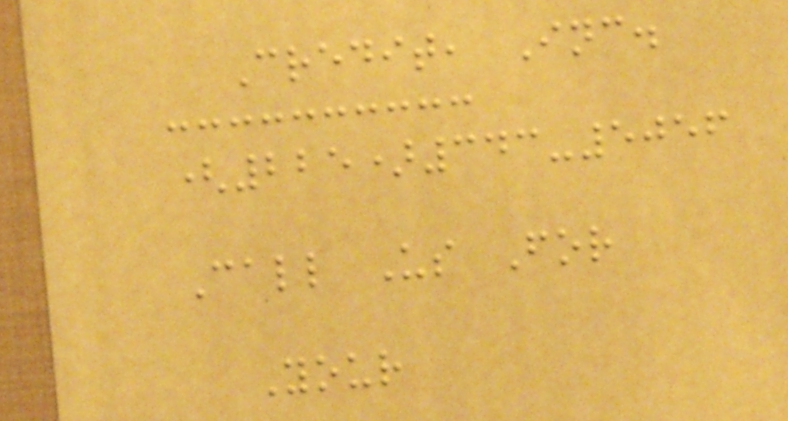Credit, Inc.
(225)343-5056
Call Us For
Your
